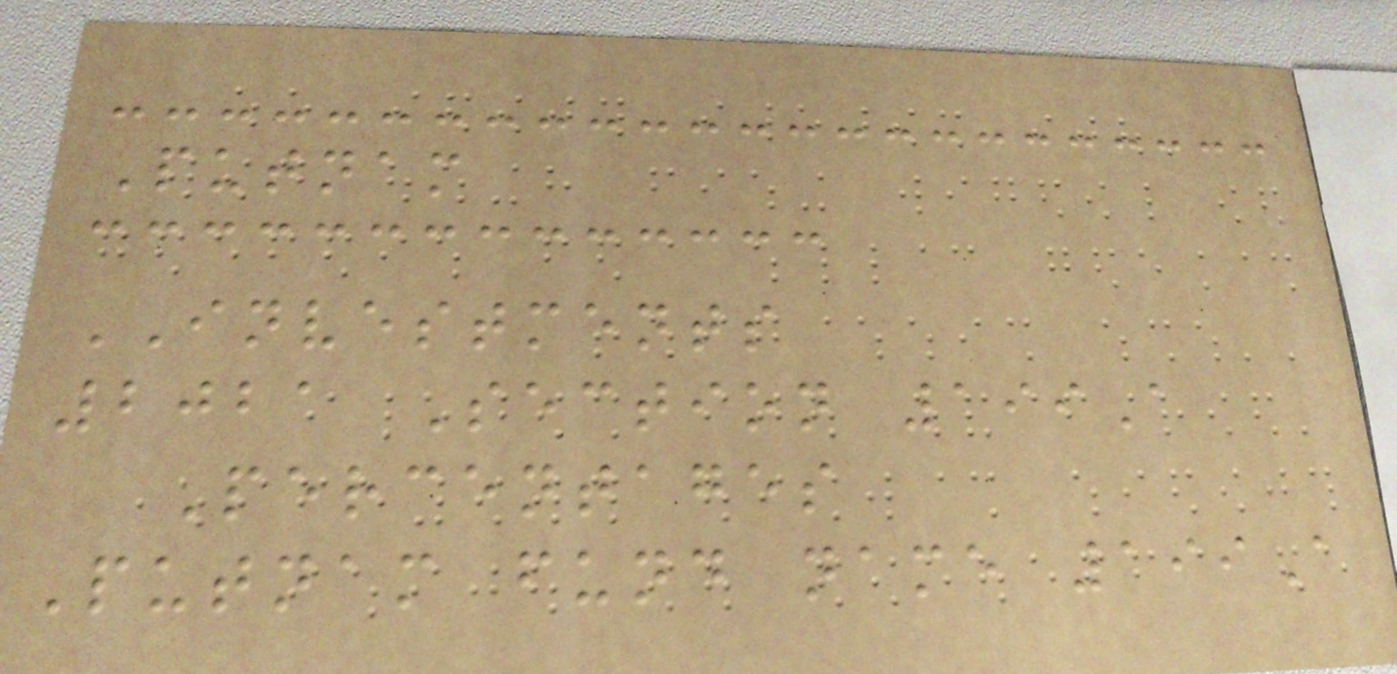Putnam
INVESTMENTS
2021 Section 199A
Percentages
Putnam fund name 199A
